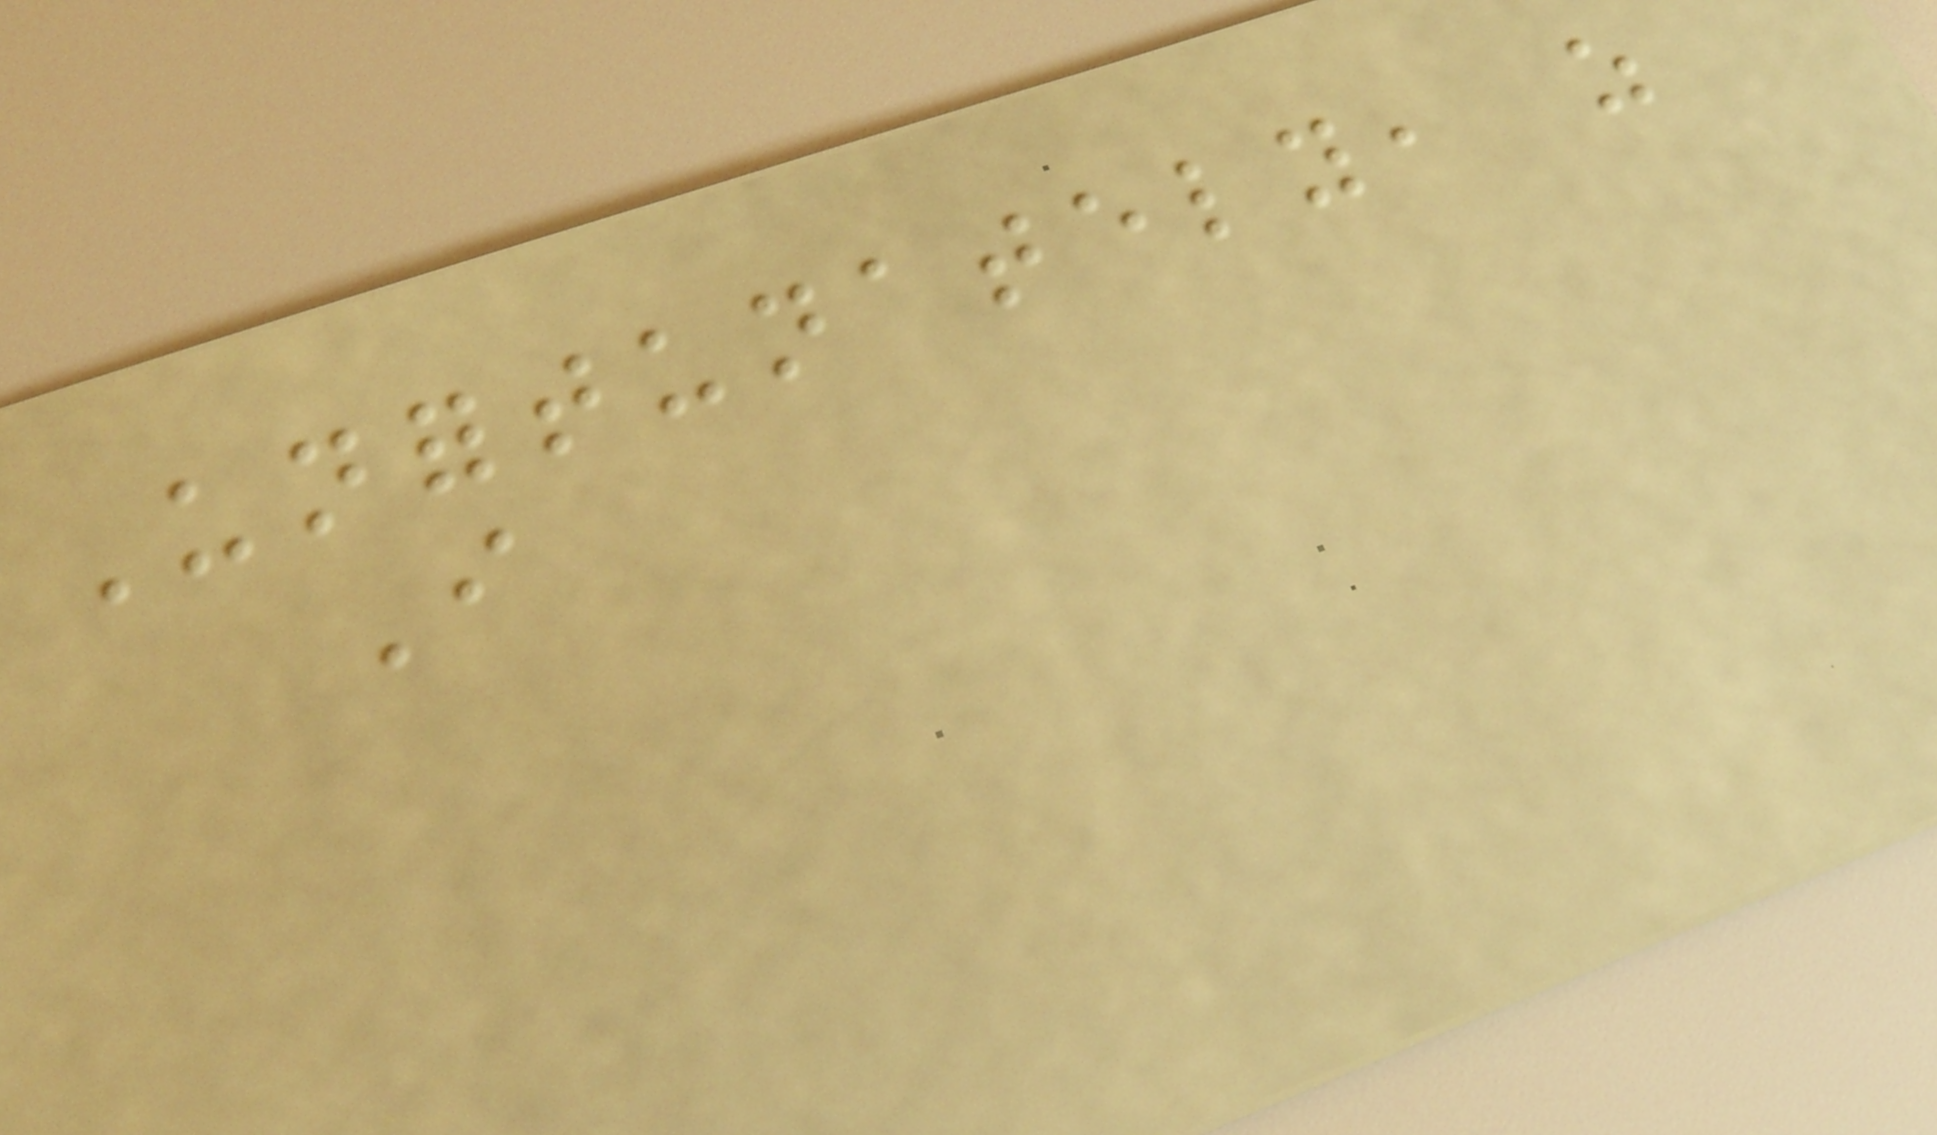Unfortunately, as
I
